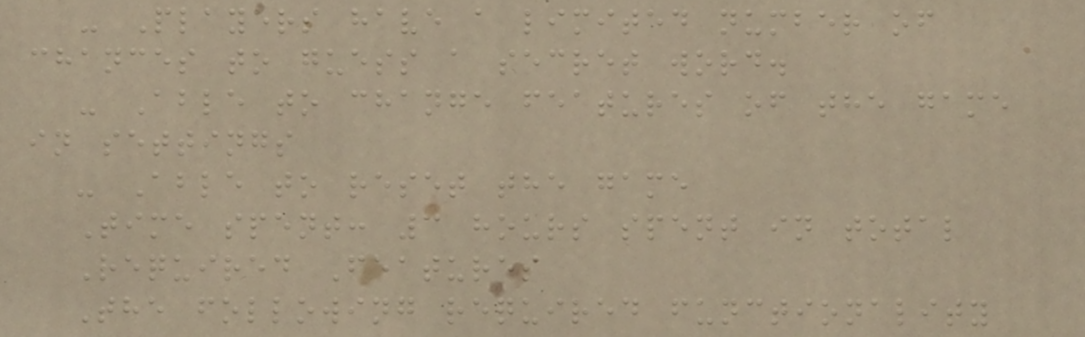- Players have a limited number of
chances to guess a secret word.
- Able to change features of the game
in settings
- Able to reset the game
Time spent: 3 hours spent in total
Required Features
The following required functionality
